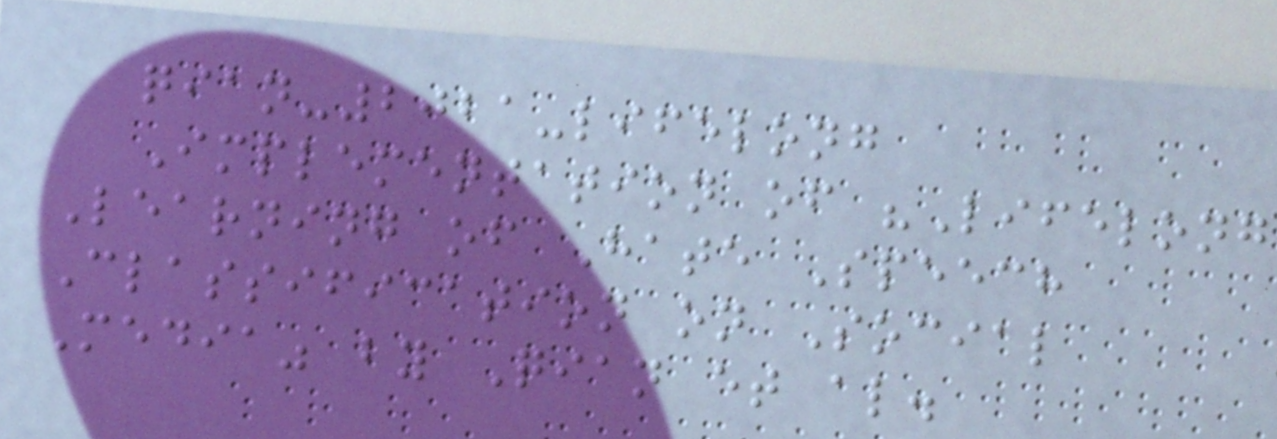qian-2021-lifelong
Implementation of "Lifelong
Learning of Hate Speech
Classification on Social
Media" by Qian et al.
